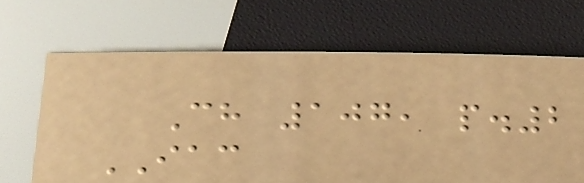Ch 107, p.2
IAC
